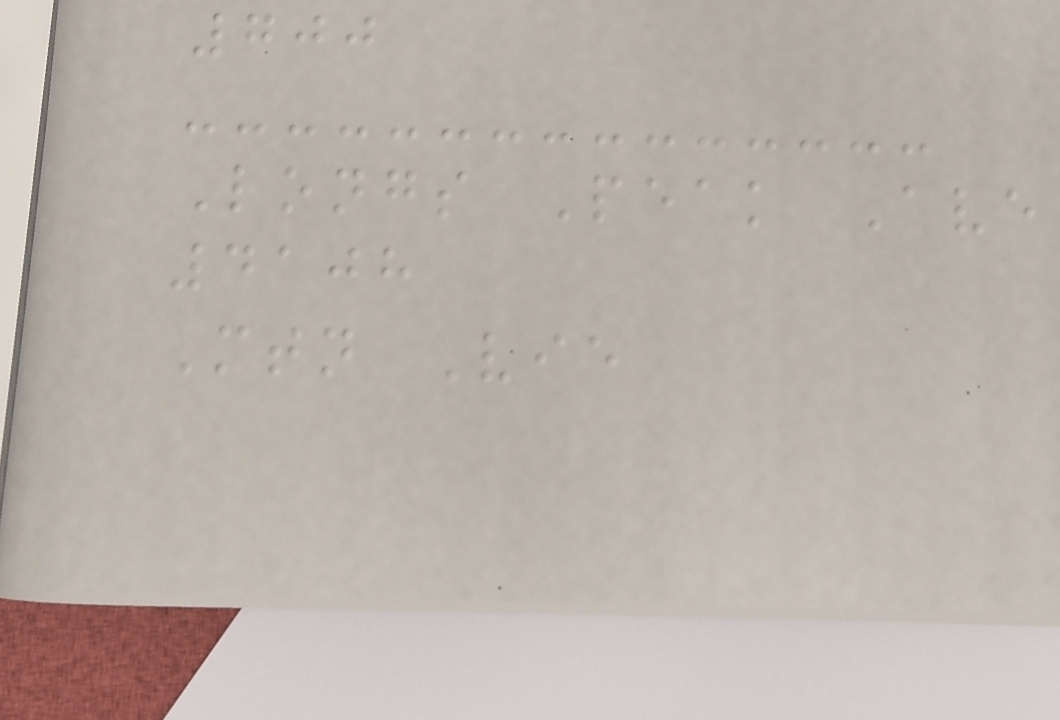700
Longs Peak Ave
4108
Mtn Vie
